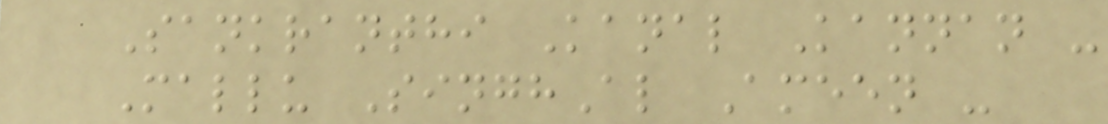Sankranthi Kanal Kannan -
Mallu SinghAl Ameen -
